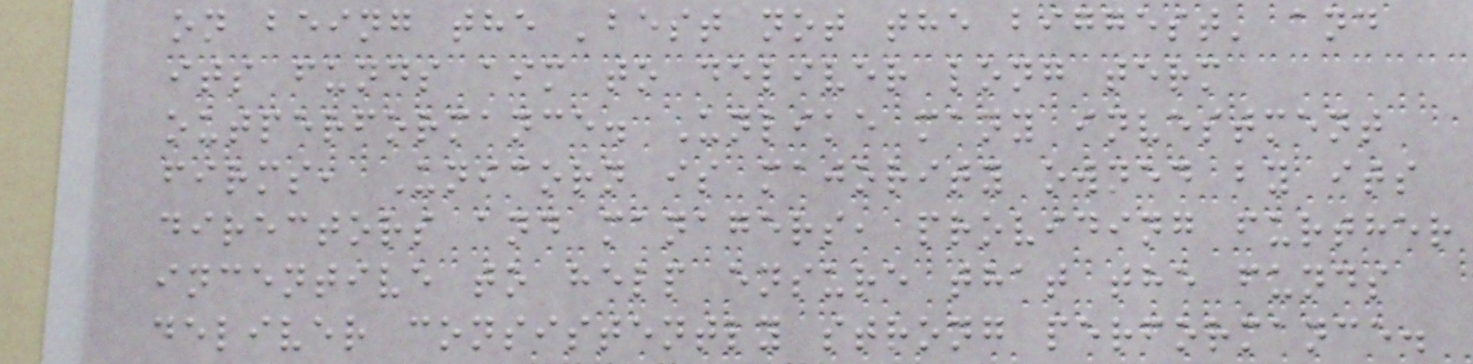on being the 'best not the biggest' and
its funds aim to deliver long term
outperformance. Unlike many investment
firms, Unicorn is majority owned by its
directors and managers, providing further
incentive to help ensure that the funds
deliver consistently strong performance.
